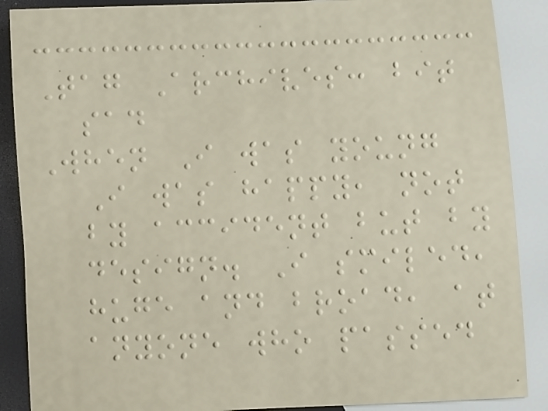Tag Archives: bit
sad
When I was young
I was happy, not
by accident but by
design. I smiled,
huge and broad, at
anyone who passed
